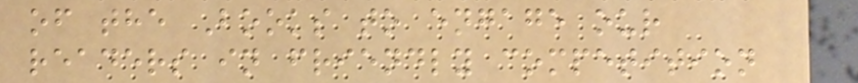of the Books to engage our
readers in friendly competition
